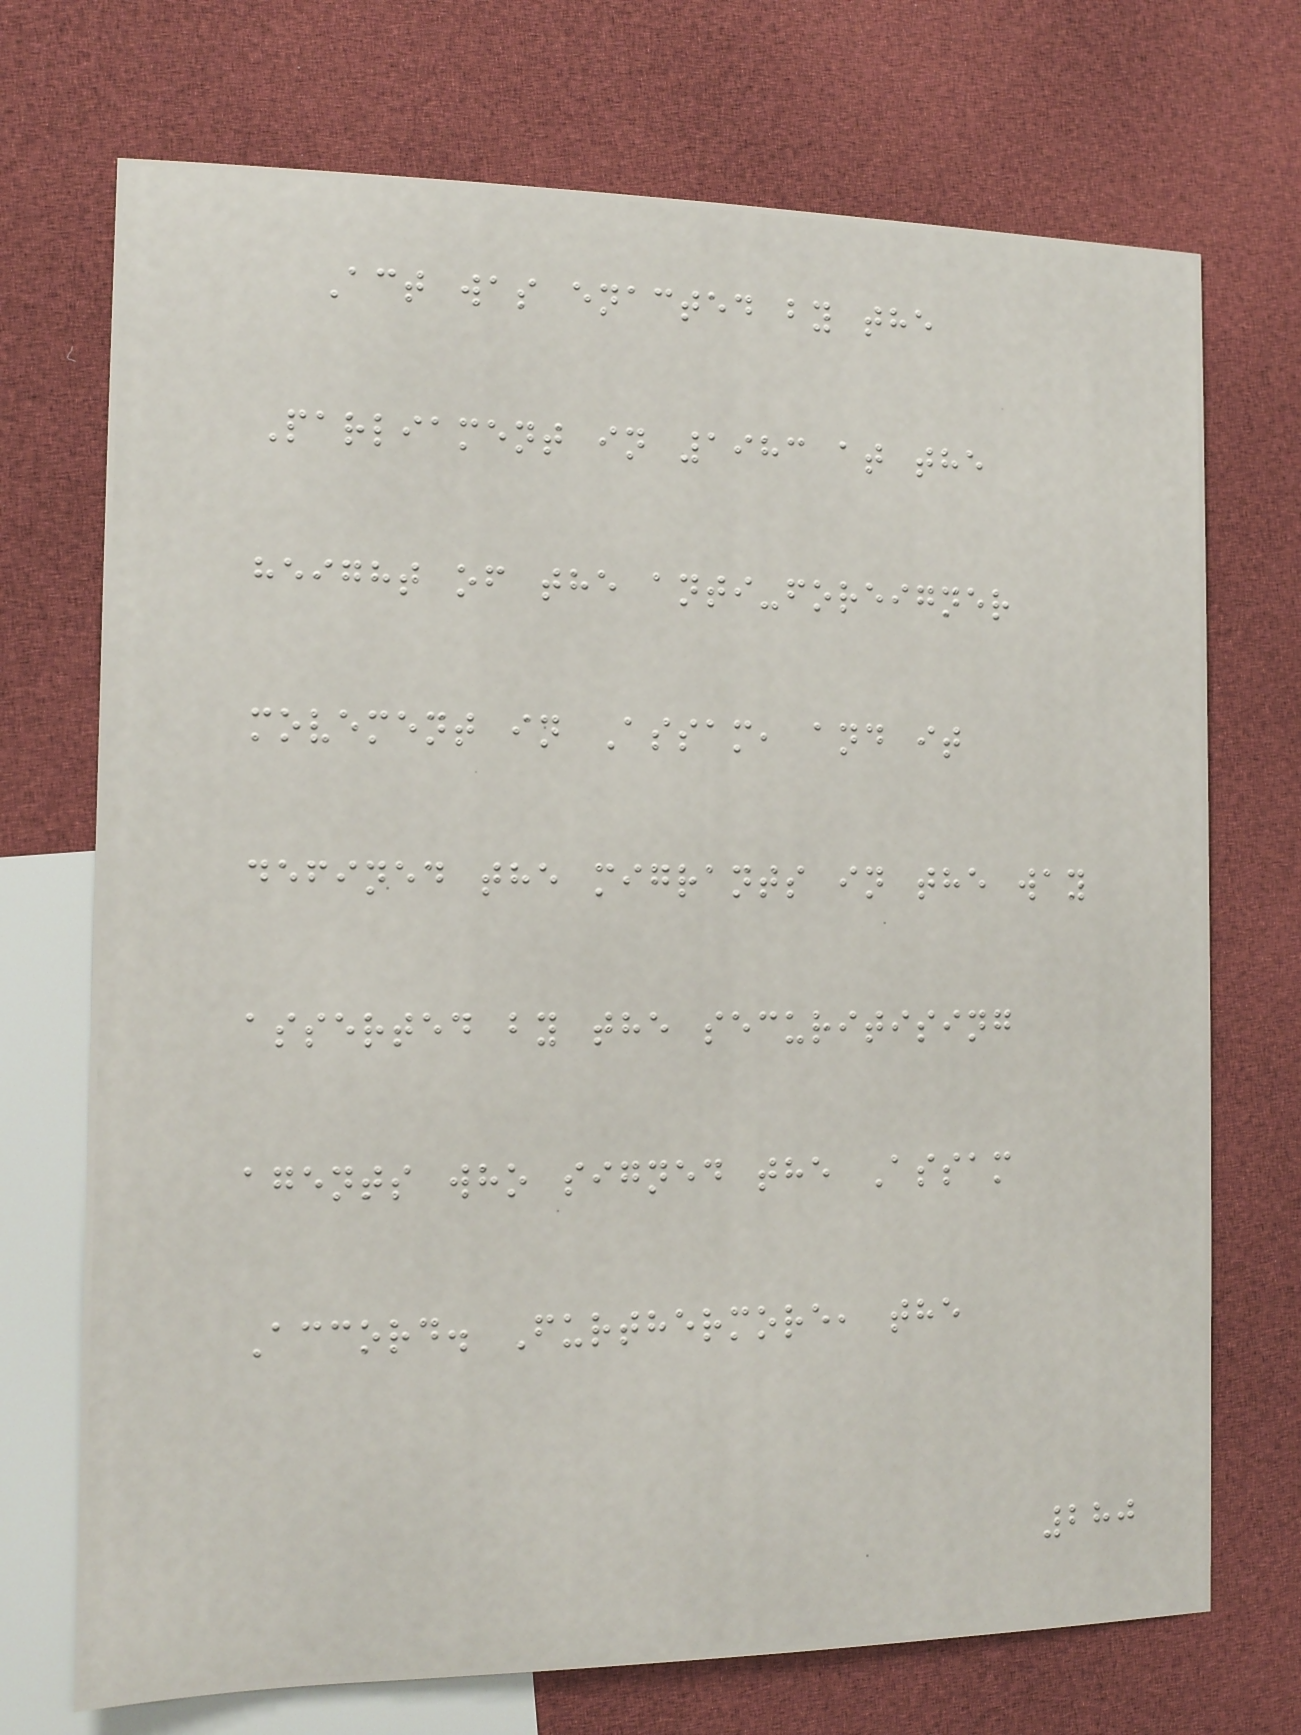Act was enacted by the
Parliament in 1983 at the
height of the anti-foreigner
movement in Assam, and it
defined the migrants in the way
asserted by the securitising
agents who signed the Assam
Accord. Furthermore, the
280
